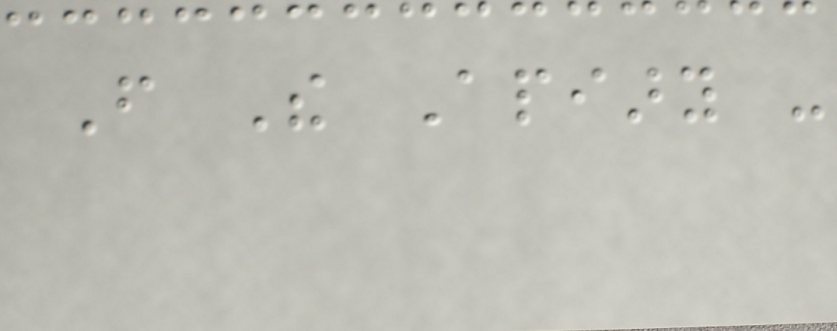From The Apiary -
